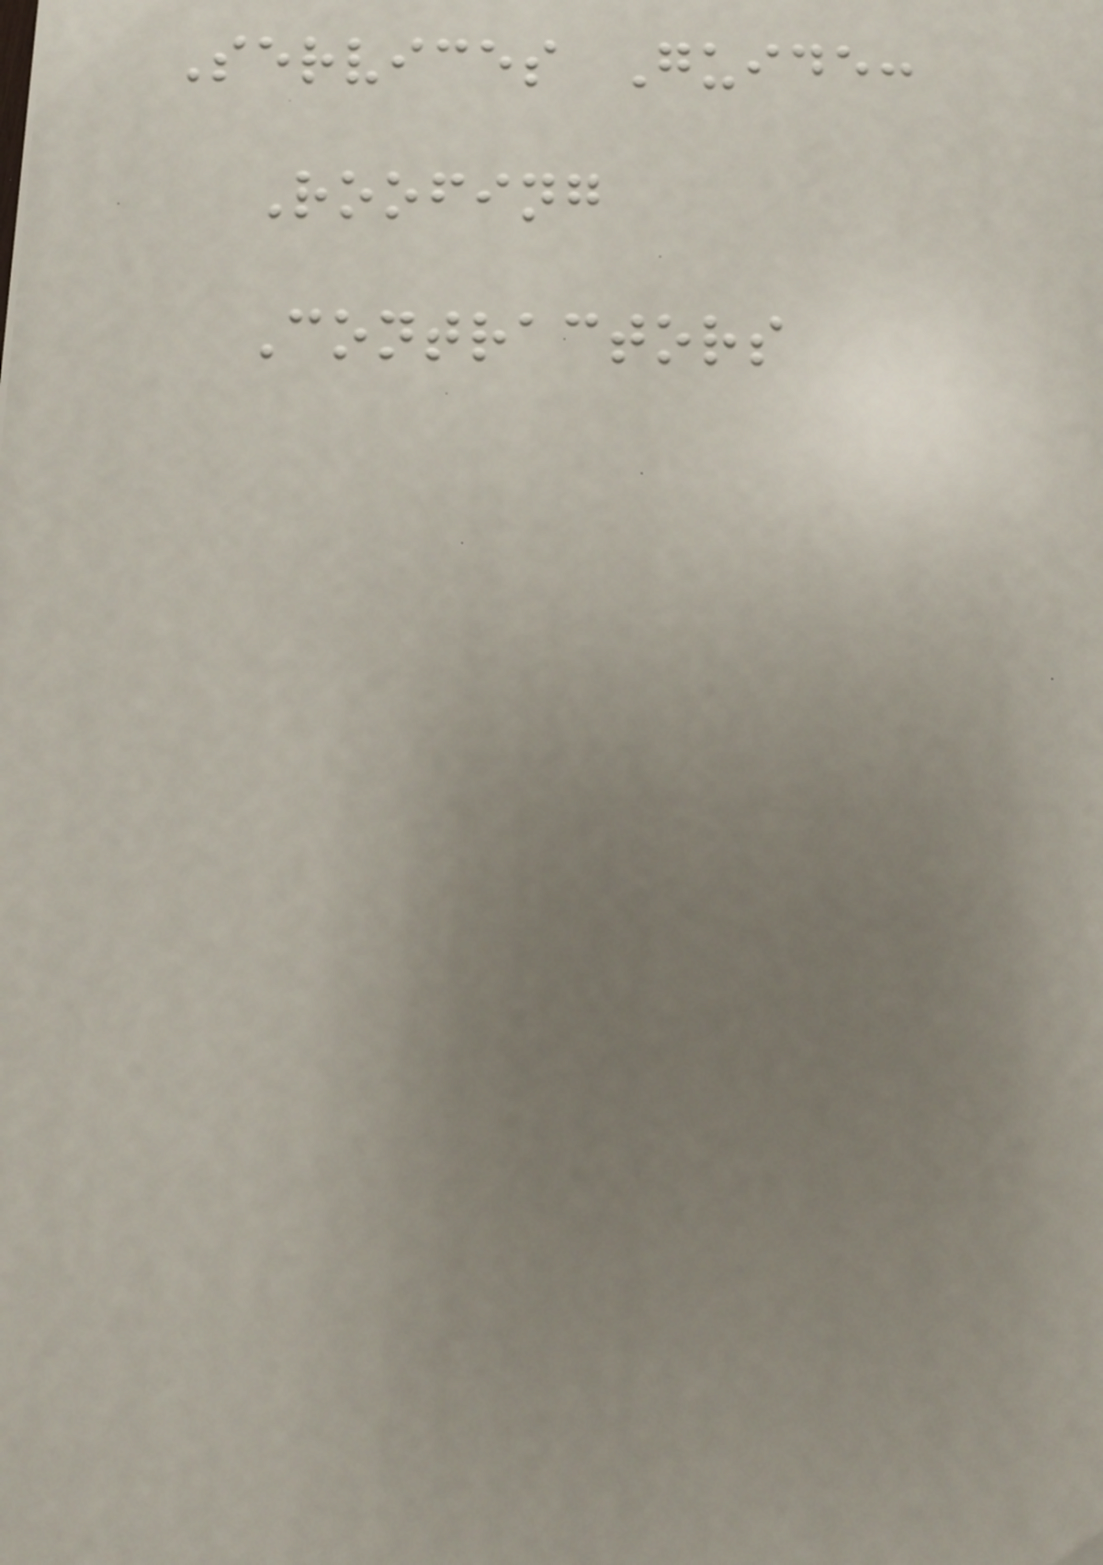Services Guide:
Roofing
Contractors
